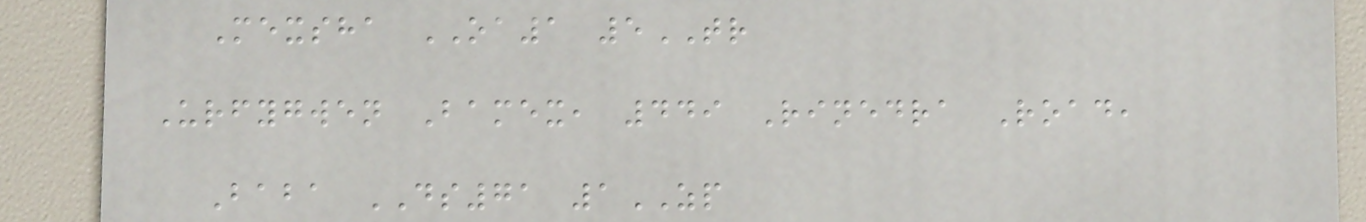Mexsha OA1 5TR
Urfygwen Bamex, 449 Rinedra Road,
Baba DS71 1ZP
